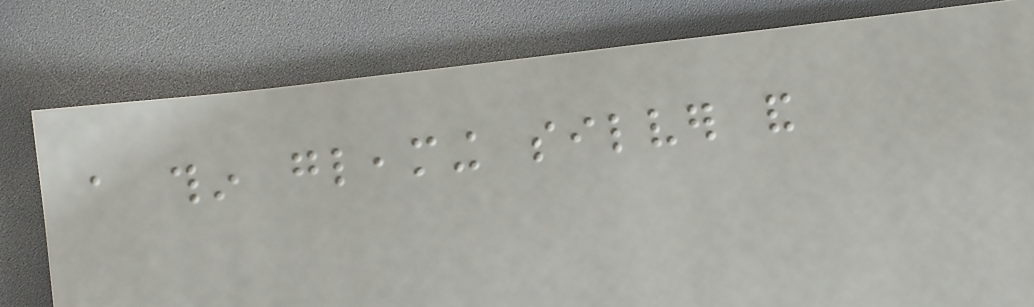a thin gleaming silver and
